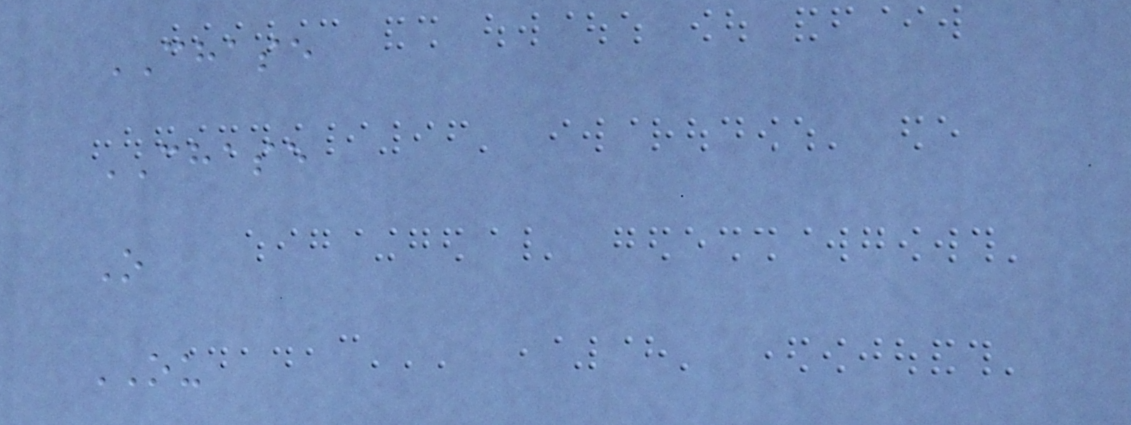CHASE
CHASE
O
OU
